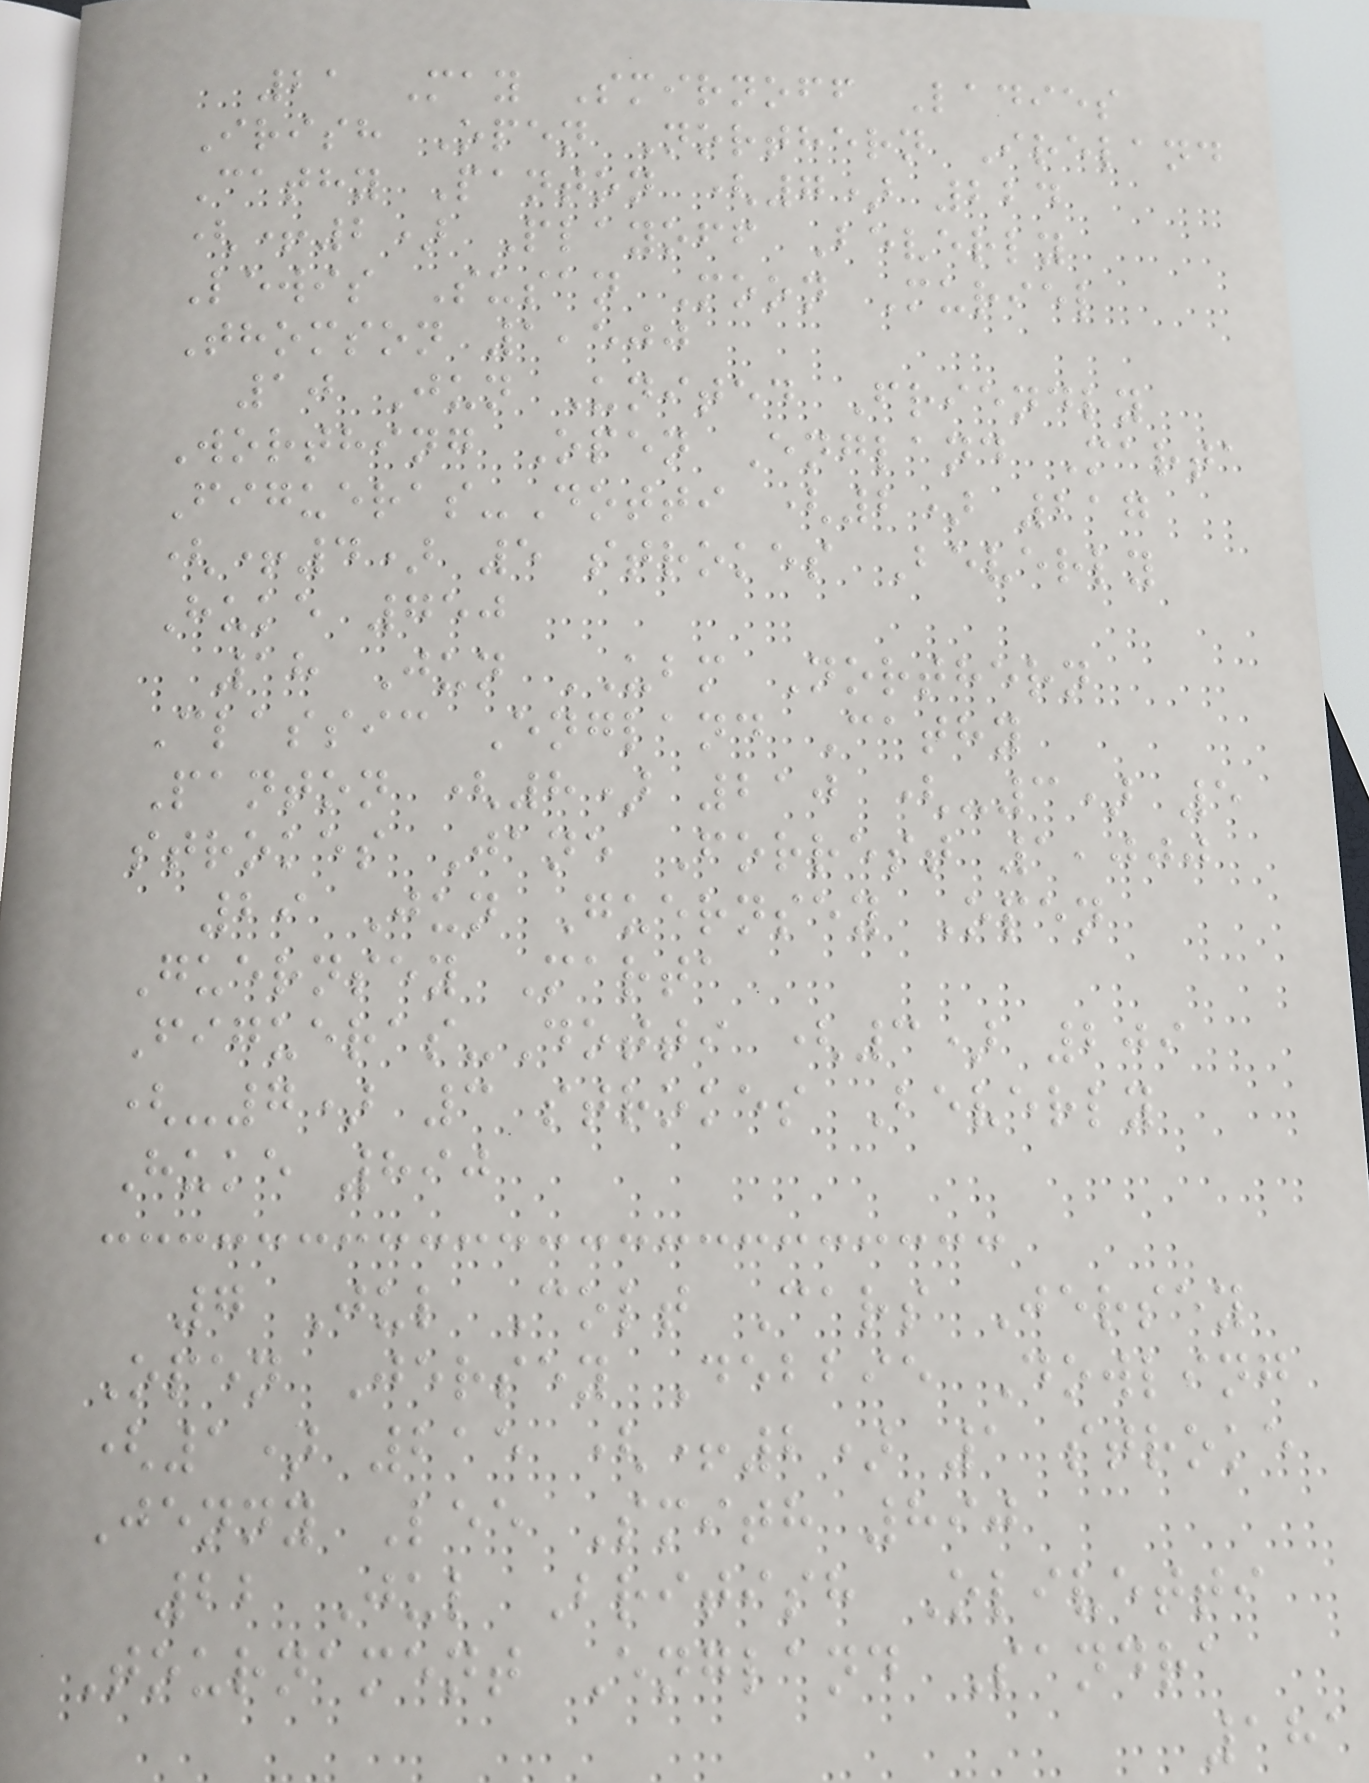21 May Smirnoff Ladies
Irish Open Northern Ireland
Cathy Panton (7) 224
(+2) Playoff Beverly
Lewis Susan Moon Muriel
Thomson 1,500
10 Jun United Friendly
Worthing Open England Marta
Figueras-Dotti (2) 217
(+4) 5 strokes Beverly
Huke 750
18 Jun UBM Northern
Classic England Cathy
Panton (8) 210 (-3) 5
strokes Jane Forrest 1,000
29 Jun Guernsey Open
Guernsey Marta
Figueras-Dotti (3) 209
(-7) 3 strokes Beverly
Huke 890
7 Jul Colt Cars Jersey
Open Jersey Debbie Dowling
(1) 215 (+2) 1 stroke
Jenny Lee Smith 890
22 Jul British Olivetti
Tournament England Sandra
181
